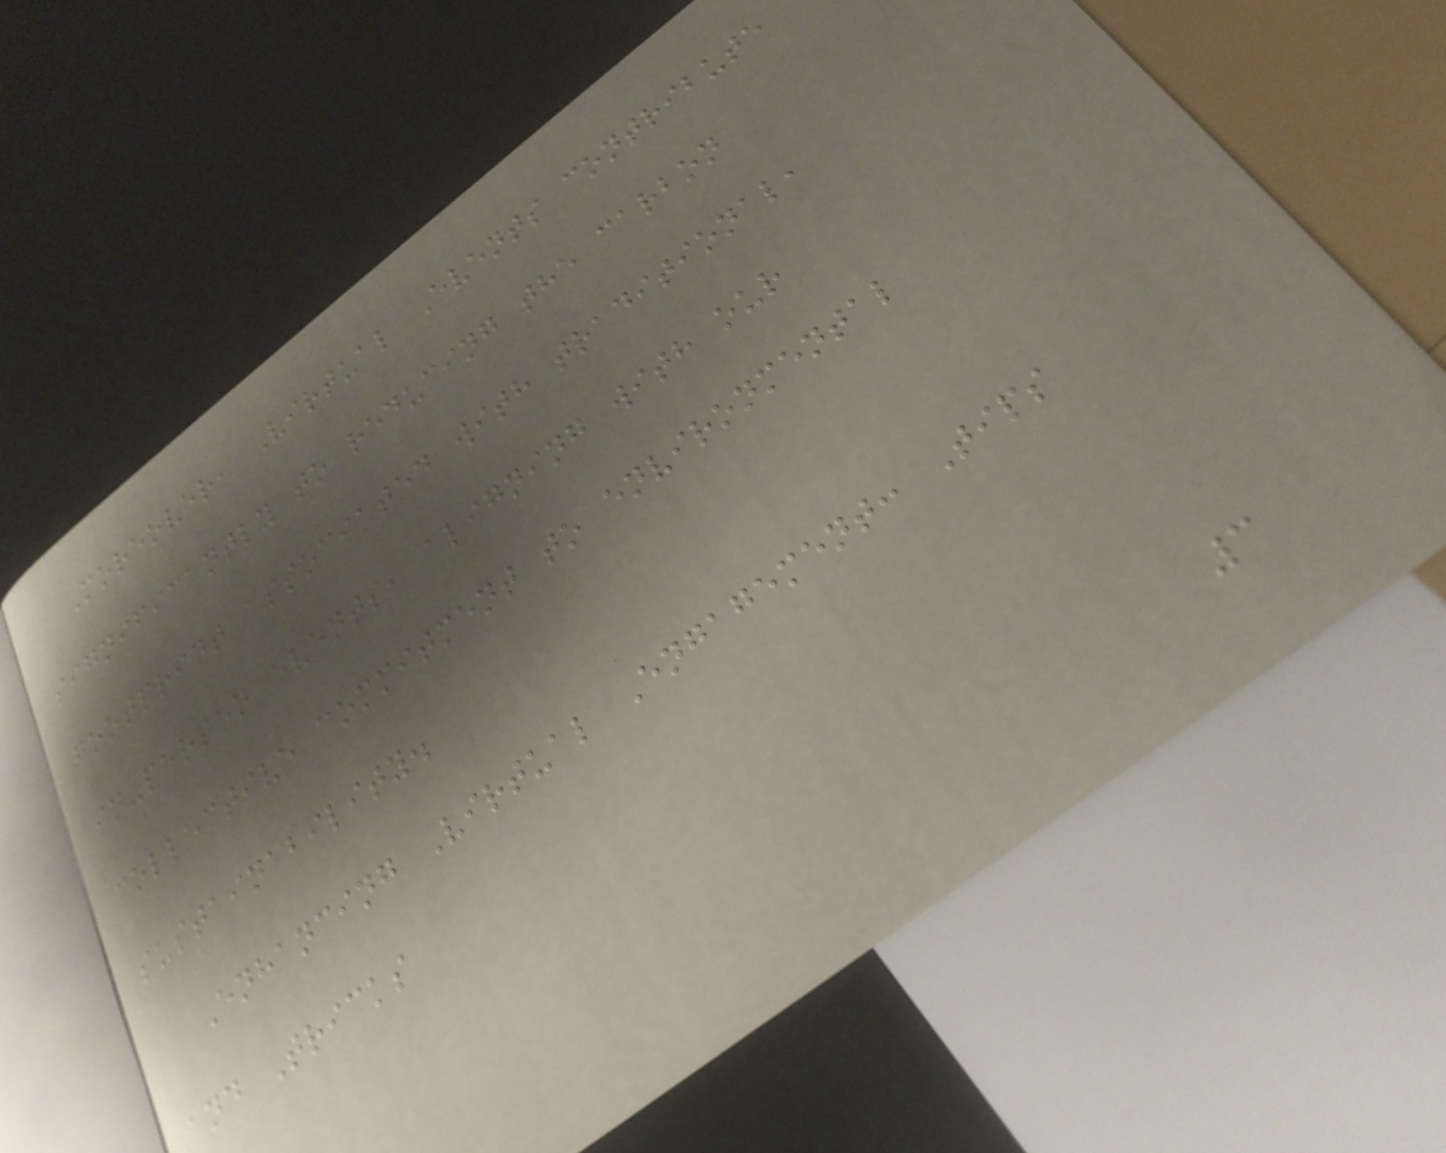Moreover, Virtual Events contribute
significantly to reducing the carbon
footprint associated with traditional,
in-person events, aligning with our
collective commitment to environmental
sustainability.
Enhancing Virtual Engagement: Tips
and Tricks
3
